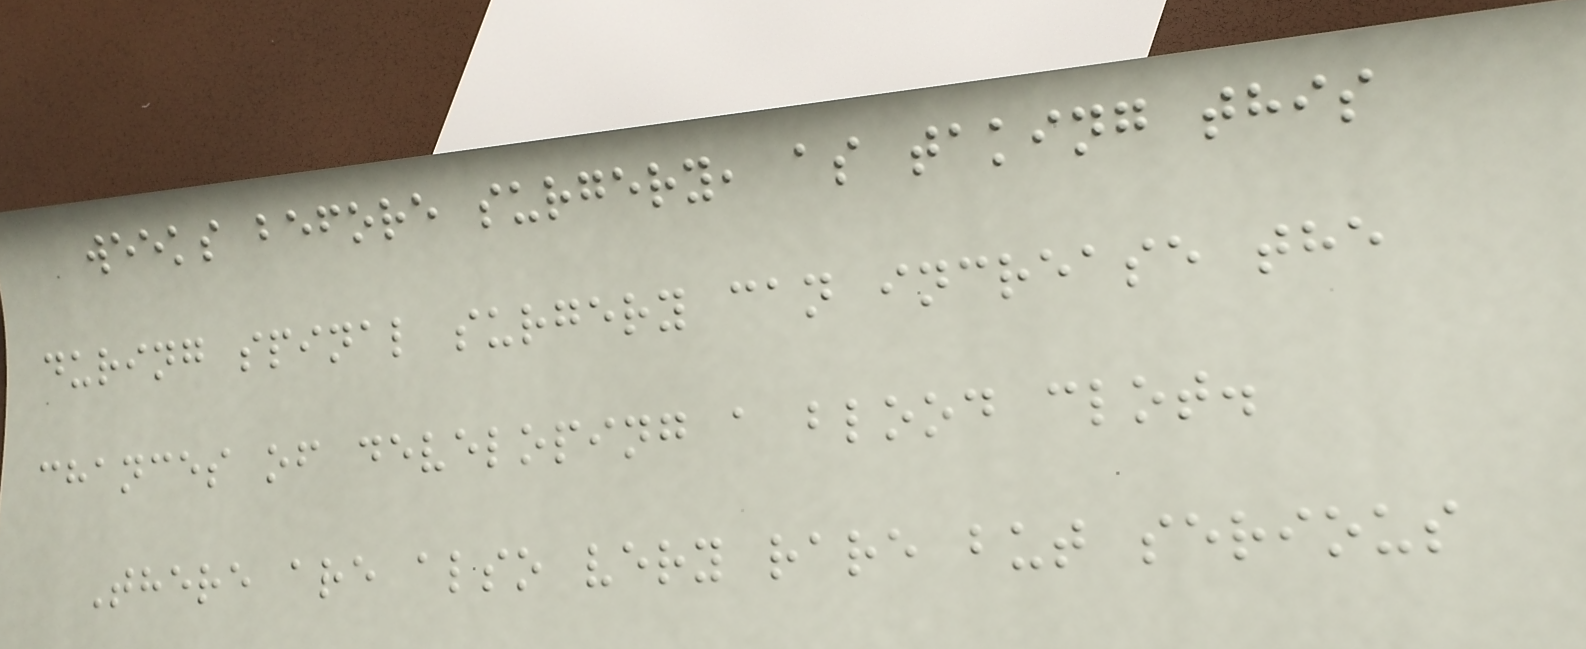weeks before surgery, as taking this
during spinal surgery can increase the
chances of developing a blood clot.
There are also very rare but serious
